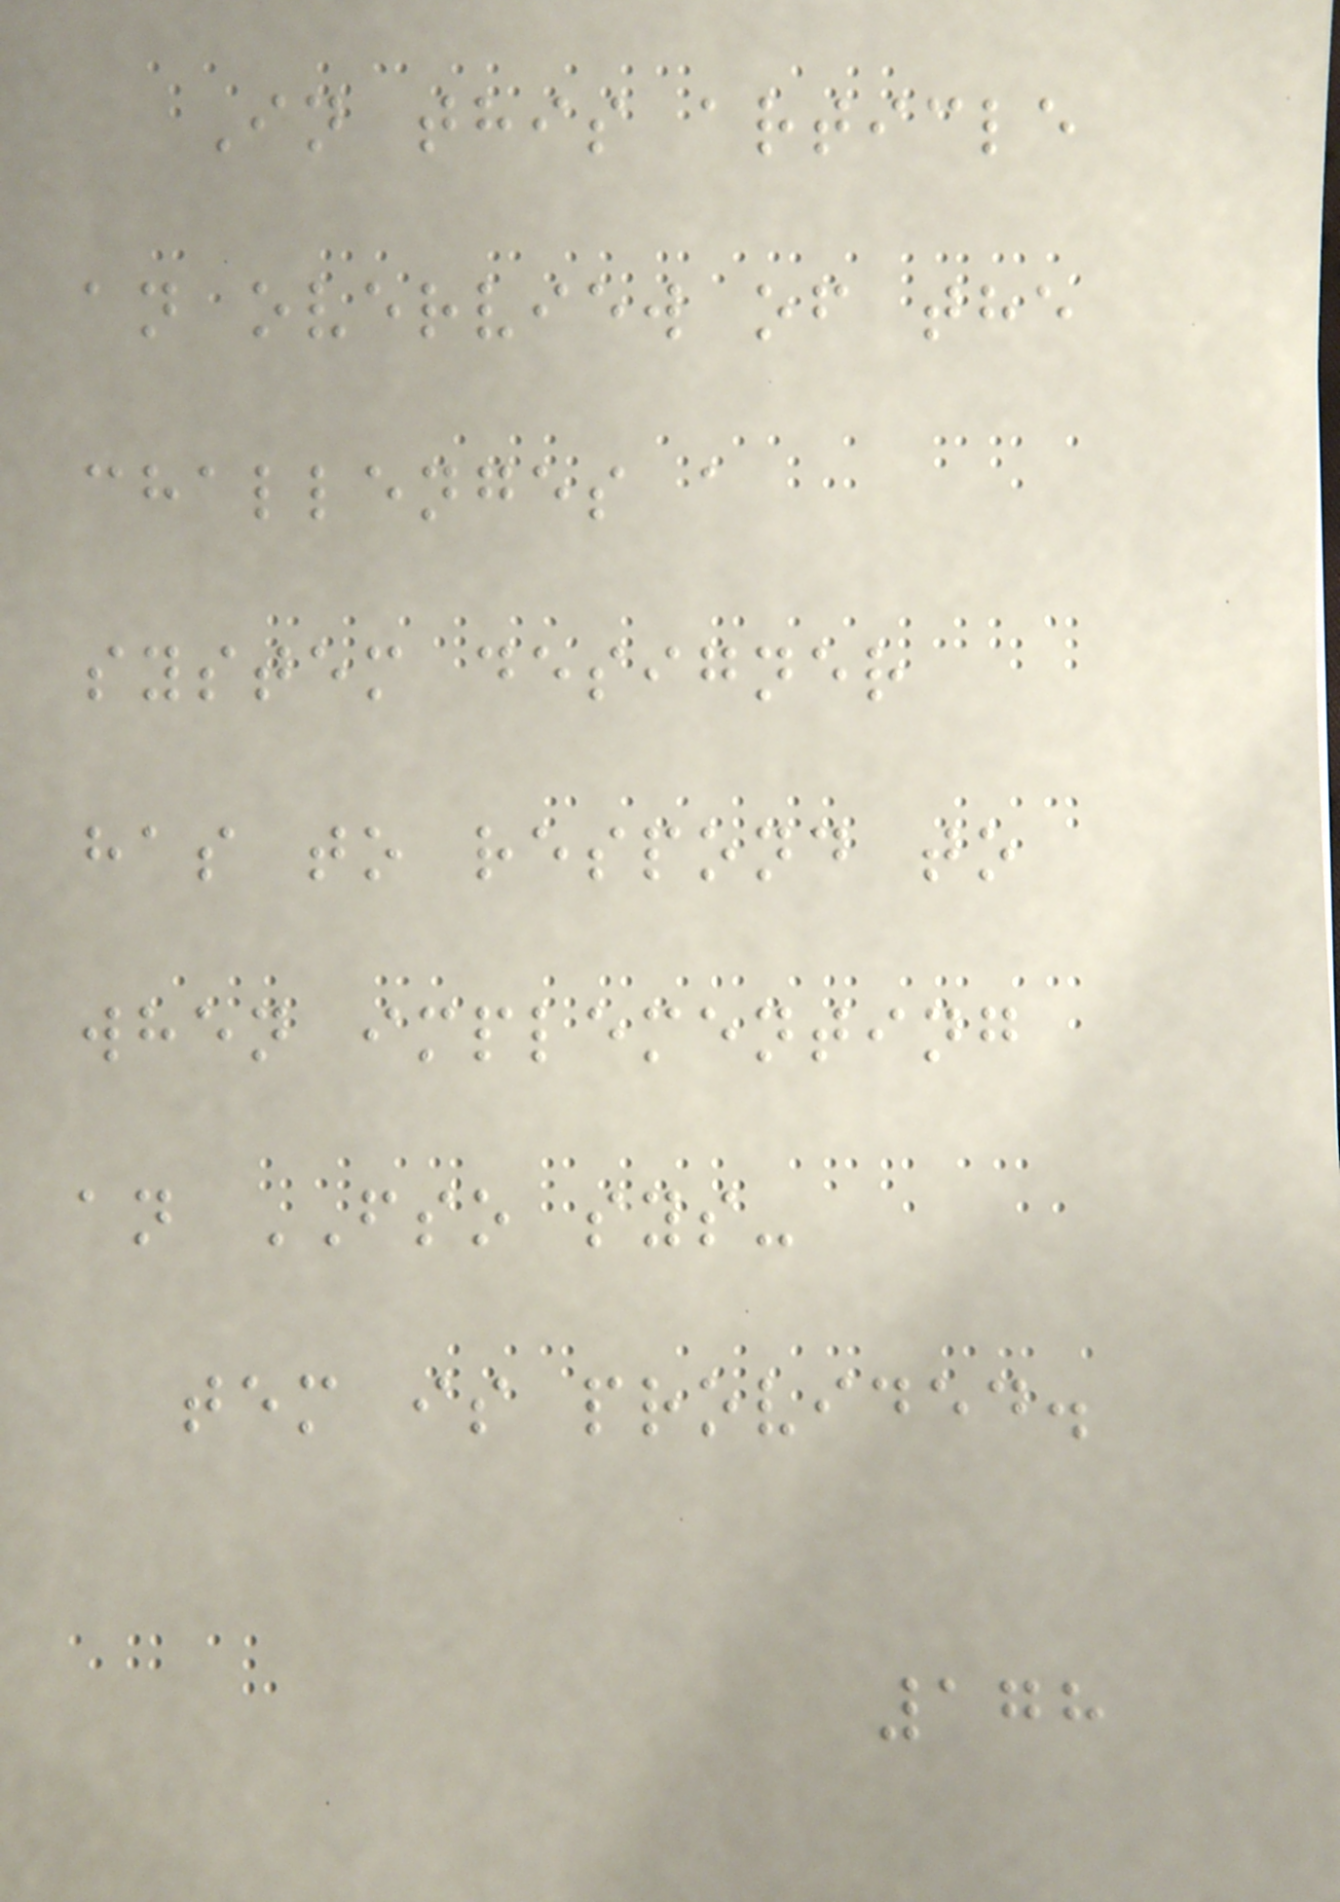In this article
an overview of the
challenges a
system designer
has to respond to
when implementing
an FSO sys-
tem is provided.
178
